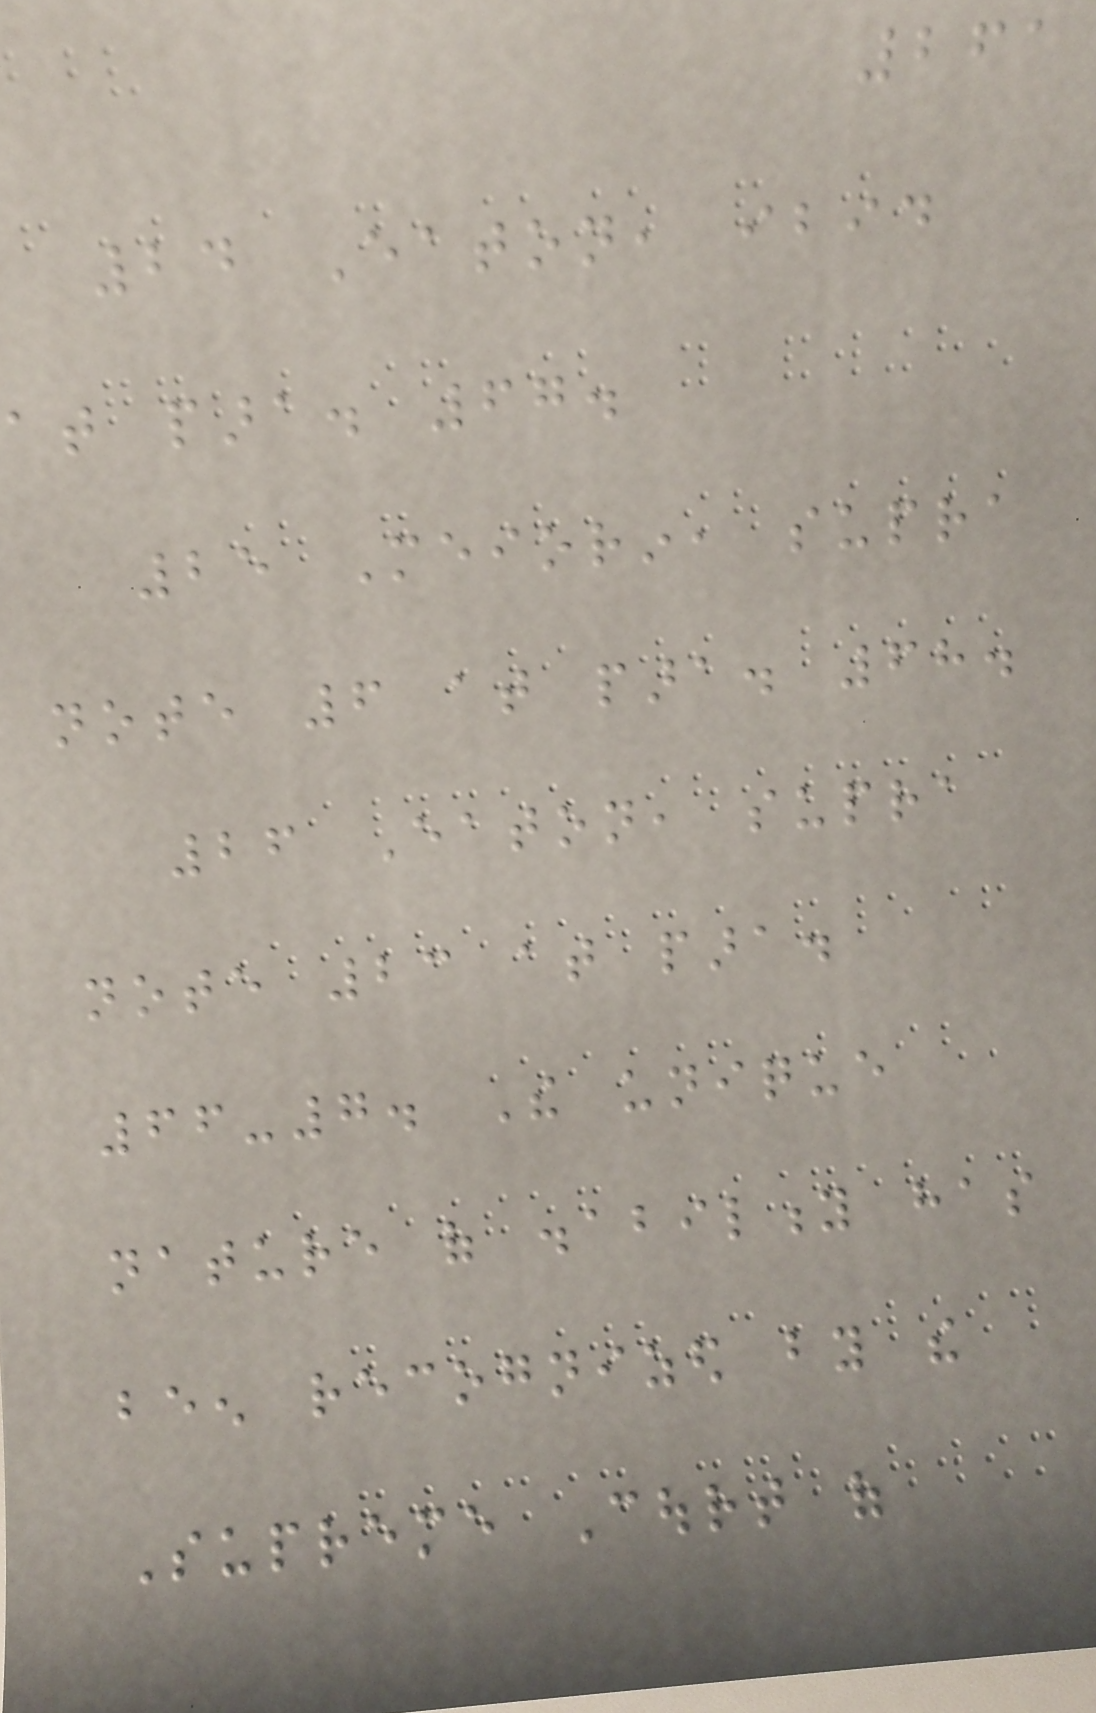261
24 Eaton, ibid
at para. 67.
25 Meiorin, supra
note 6 at para. 68.
26 Eaton, supra
note 23 at para.
66-7. The unique
nature of disability has
been recognized by the
Supreme Court of
